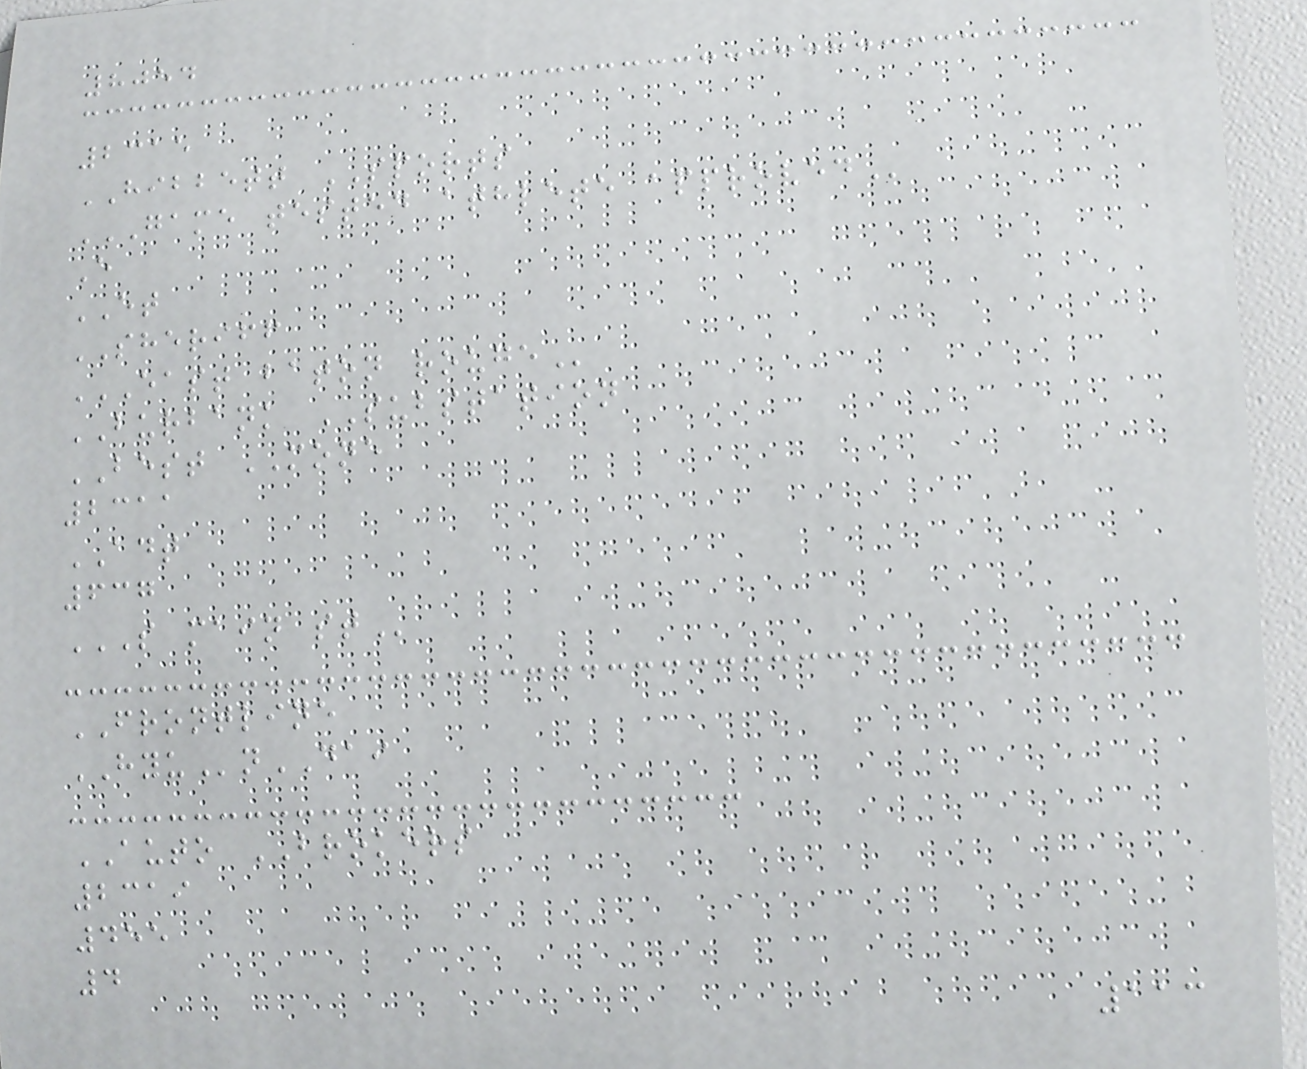8054
2315
HIBBETT SPORTS
GAME TESTED ATHLETE APPROVED
E
ET
SHERIFF
EAST BATON ROUGE
BURBANK SUBSTATION
BEST MONE
2311
ADT
637
S MAIN ST
FRONTLINE
HYUnDAI
AUTO BROKERS
2319
455
4
113
